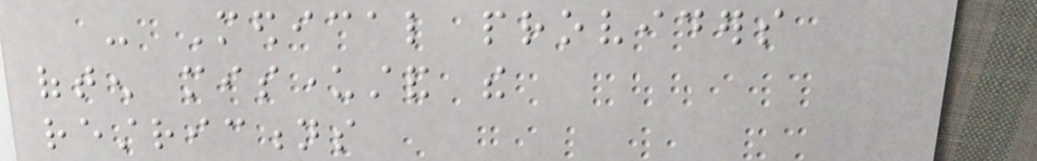- Medical providers
often misunderstand the
restrictions
